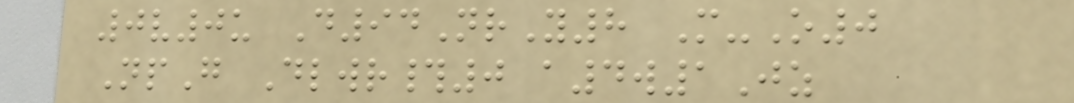0v0u D94NrY8 M-O0
NpG Dlwr#0 a4w1Jz
